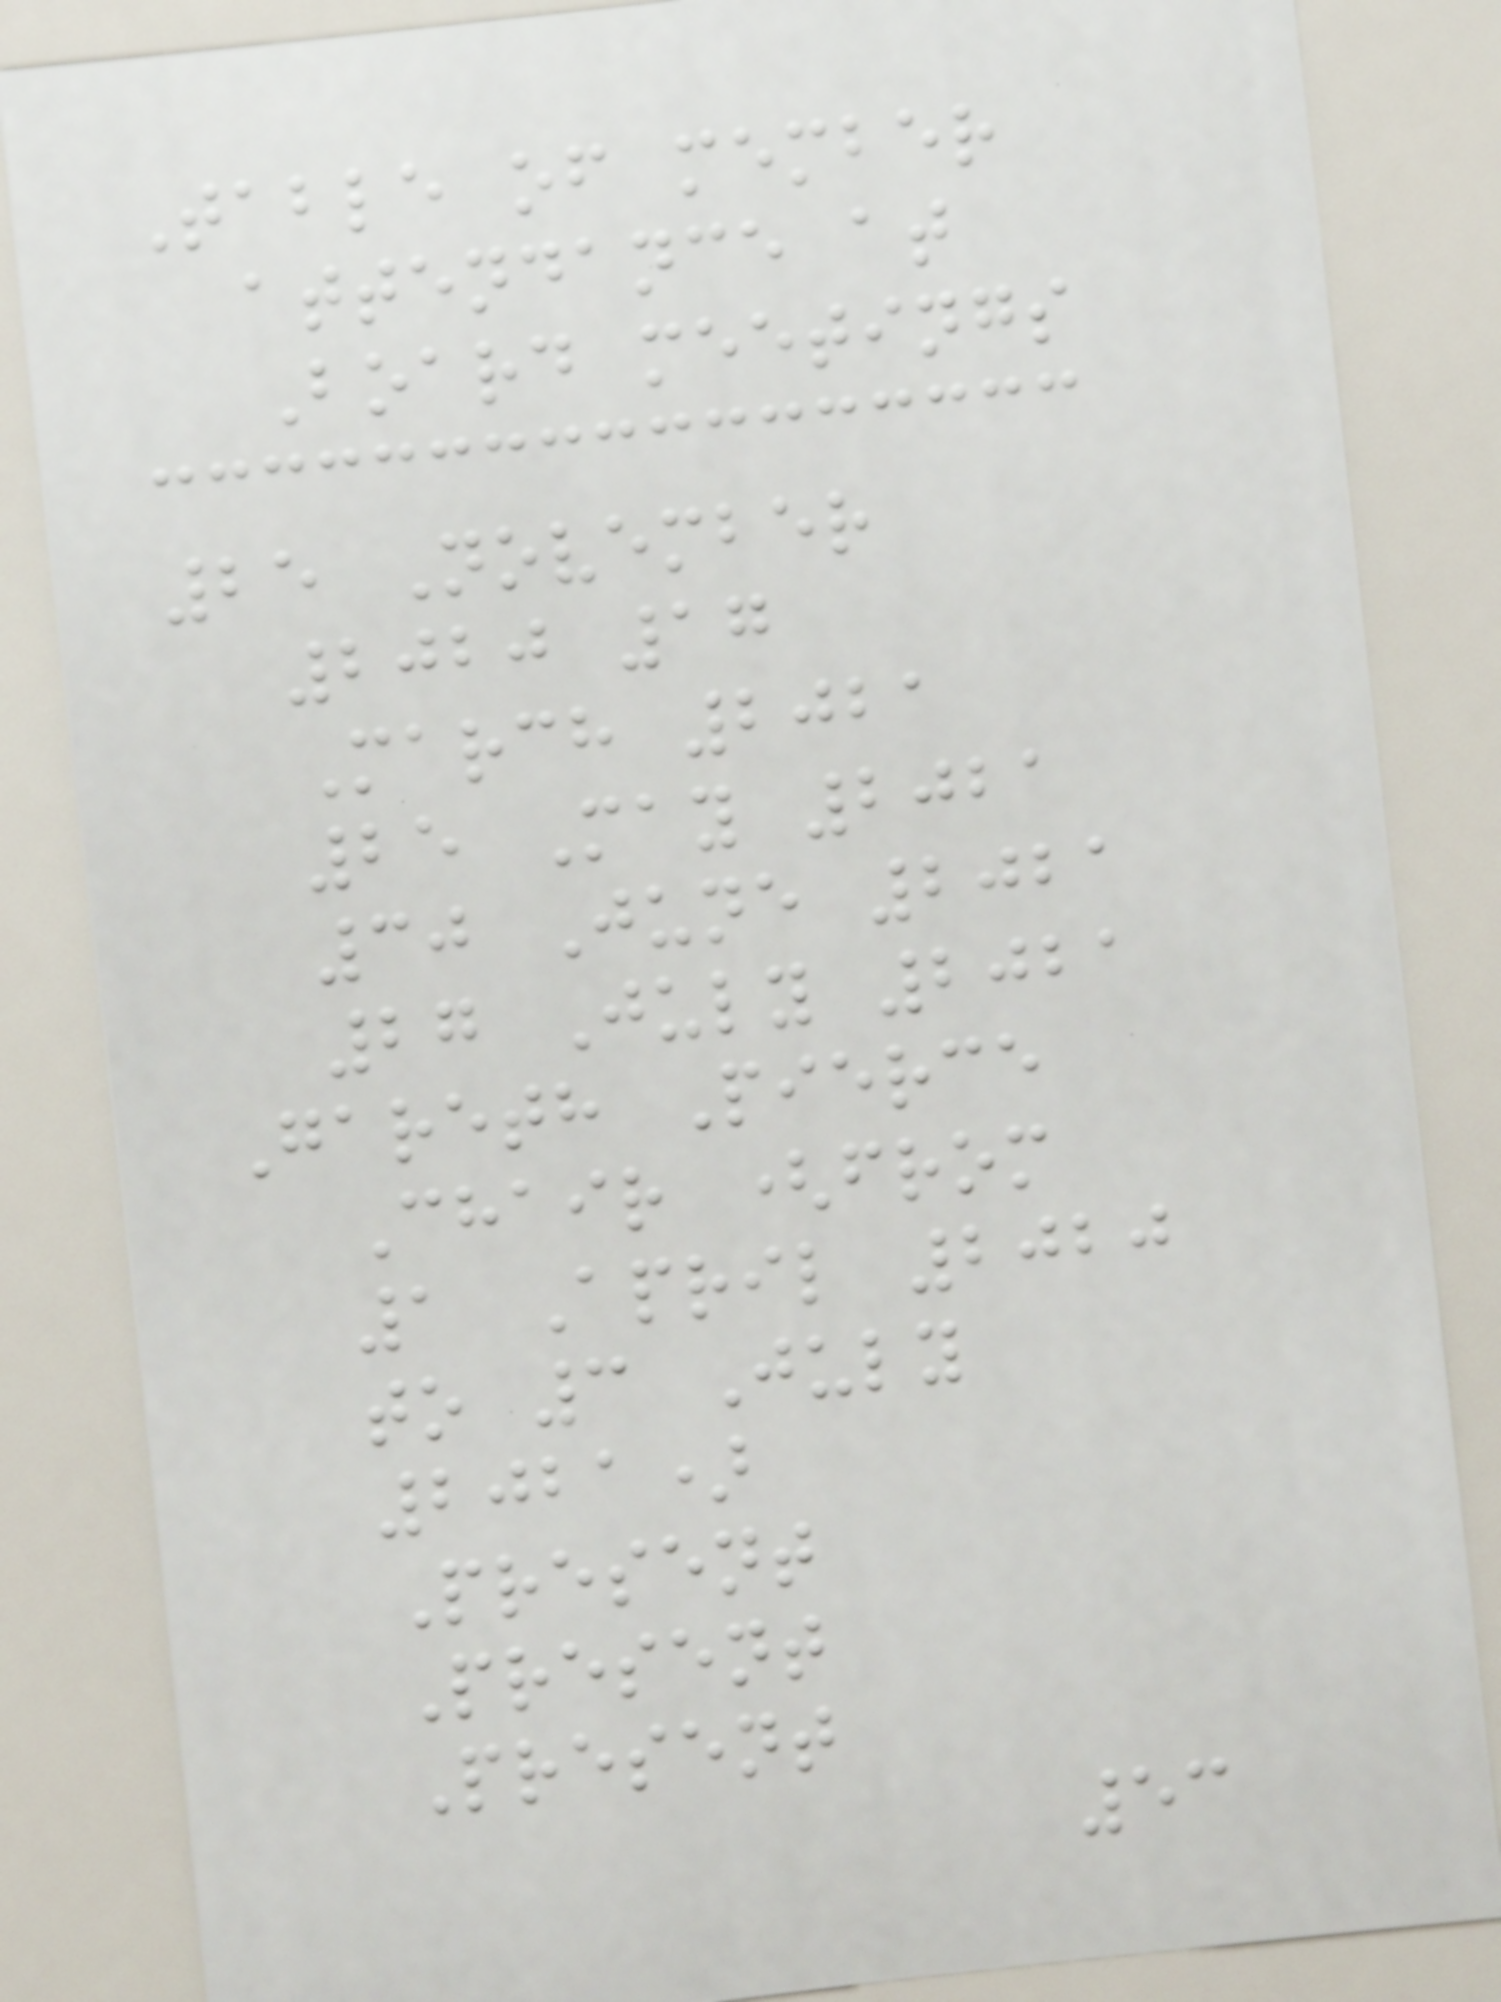Table of member
attendance at
Board meetings
25 November
2020 17
March 2021
25 May 2021
30 June 2021
27 July 2021
Gareth Pierce
Chair (from
1 April 2020
to 3 July
2021)
Present
Present
Present
53
